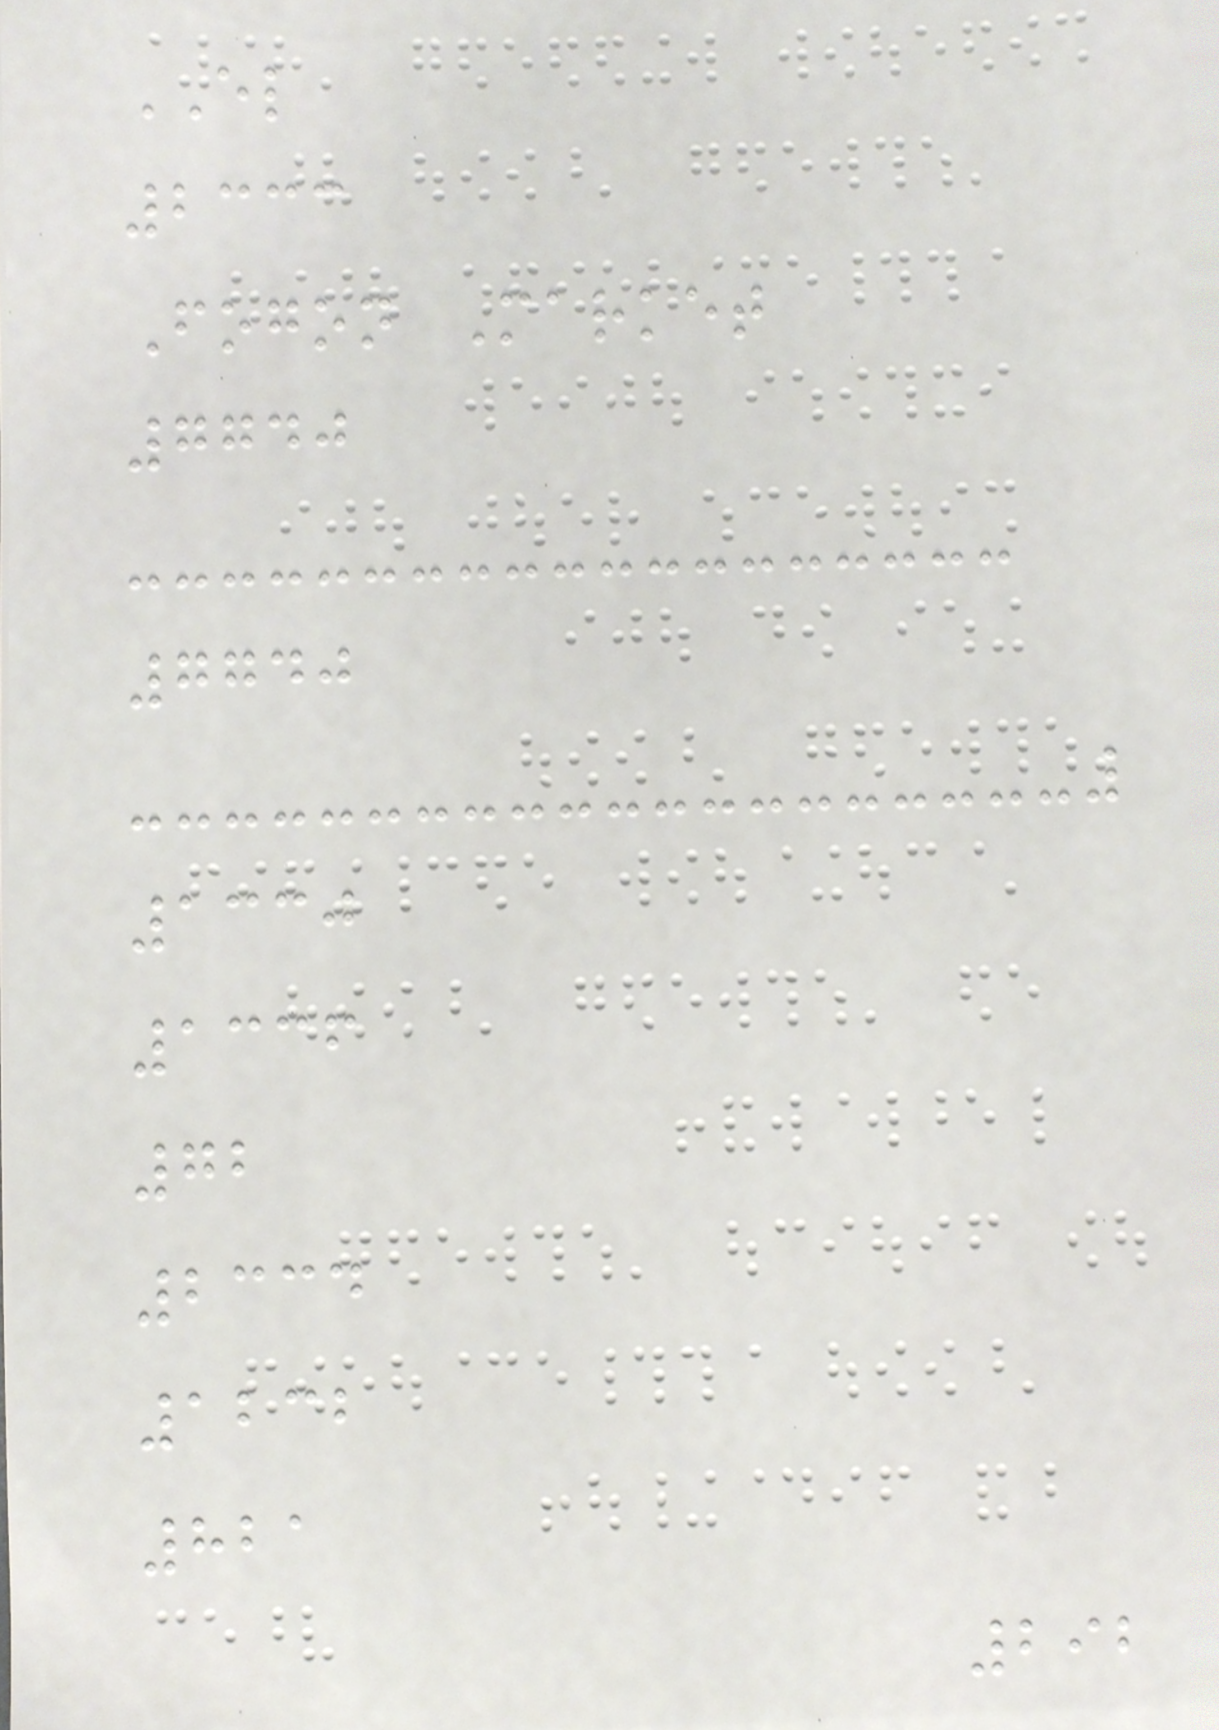EL
2333
Fogon Market
7740
7740
1330
1336
72
2334
1232
821
292
